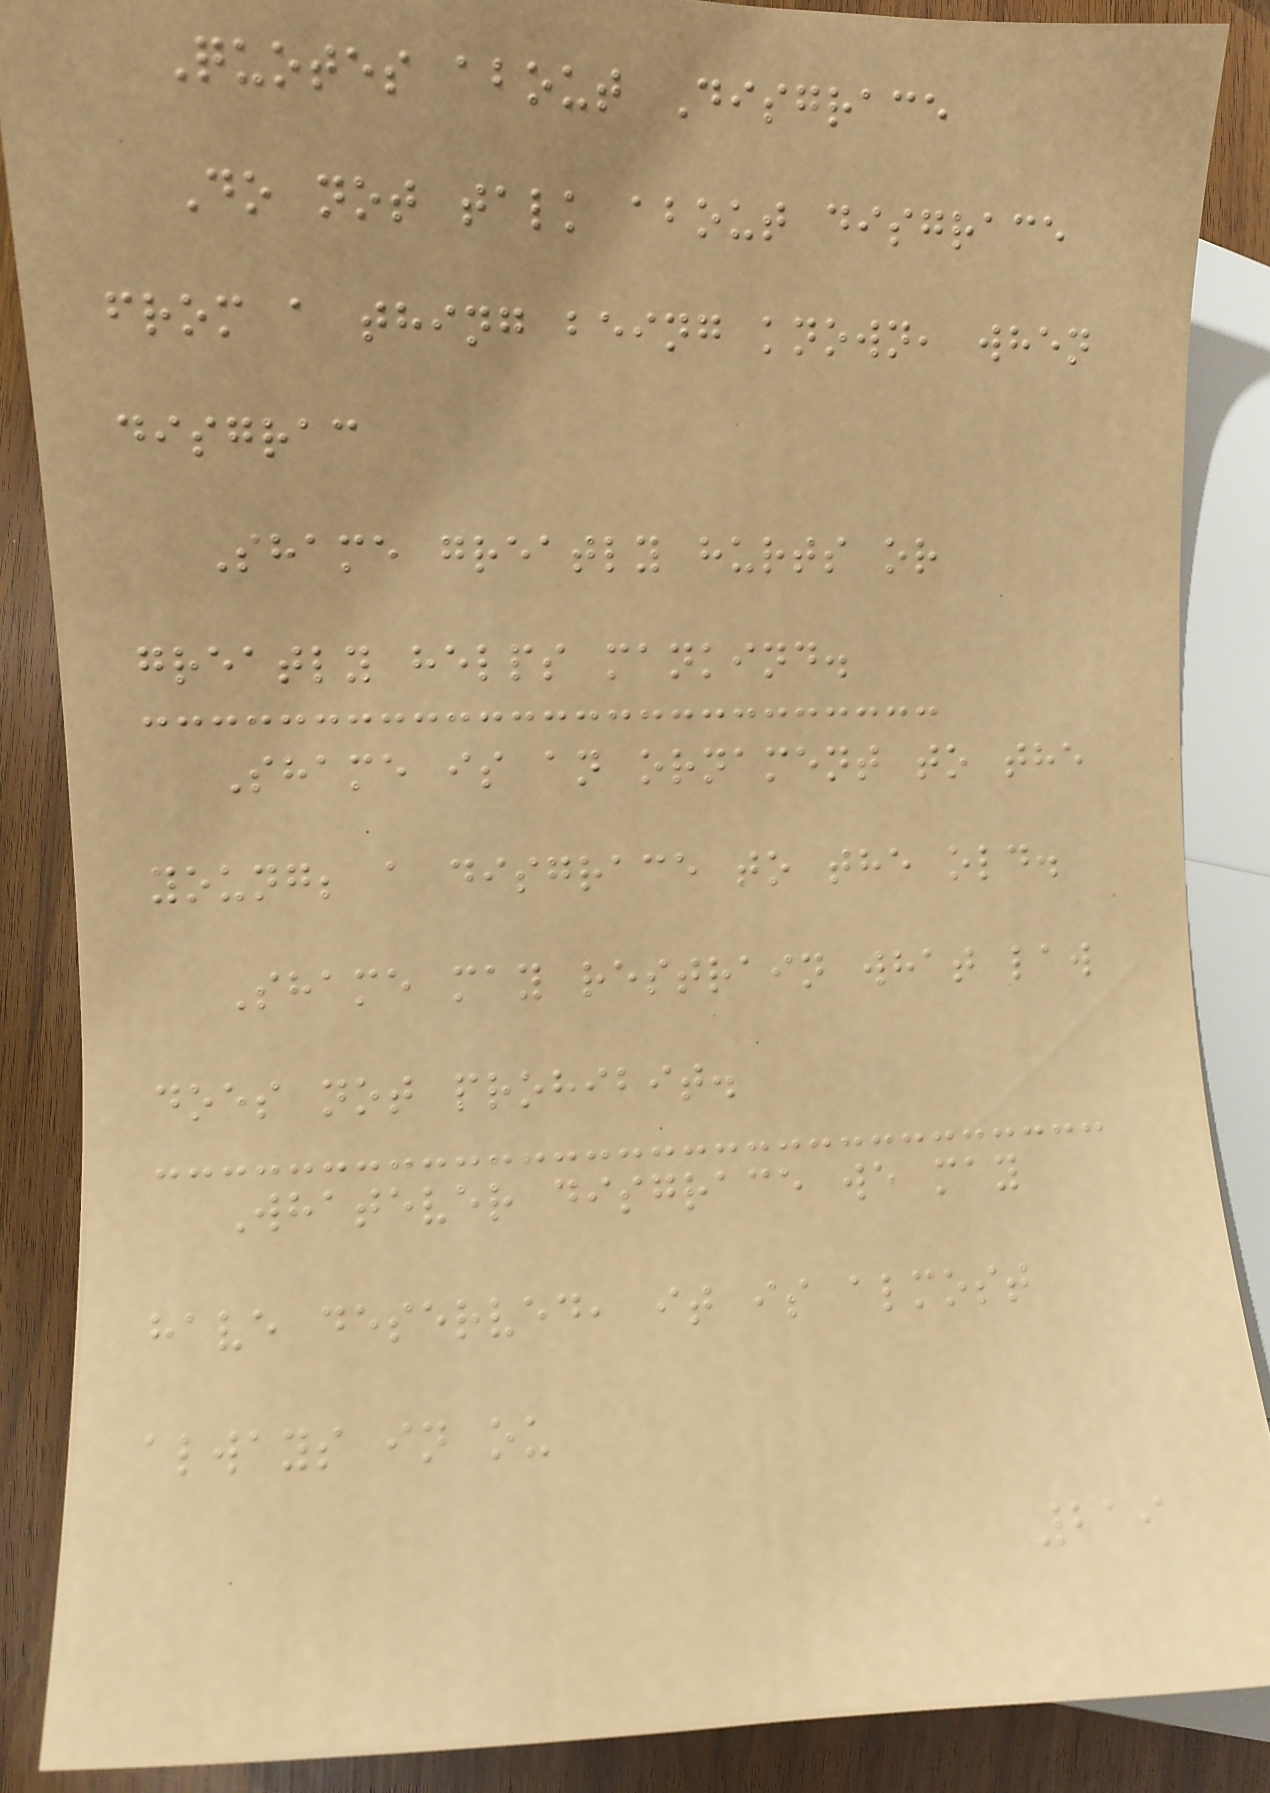Quotes about Disgrace
Do not talk about disgrace
from a thing being known, when
disgrac
Shame greatly hurts or
greatly helps mankind.
Shame is an ornament to the
young; a disgrace to the old.
Shame may restrain what law
does not prohibit.
Whatever disgrace we may
have deserved, it is almost
always in ou
219
